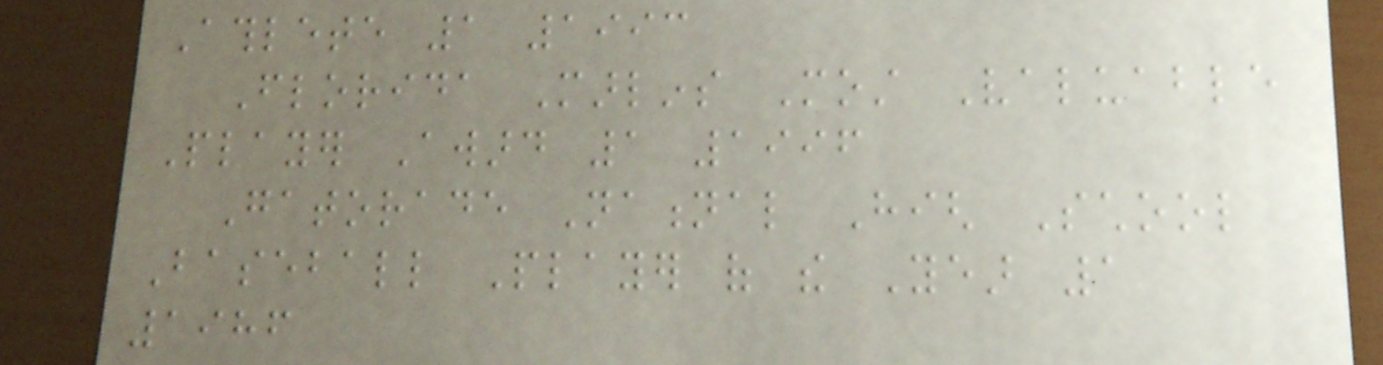Athlete 1 1993
Florida Marlins Most Valuable
Player Award 1 1996
Gatorade National High School
Baseball Player of the Year 1
1986
